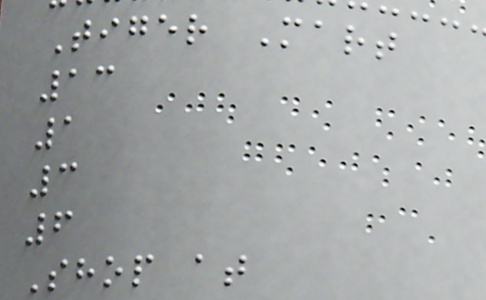Tiger Mart
13
1
3
6
Shop at
